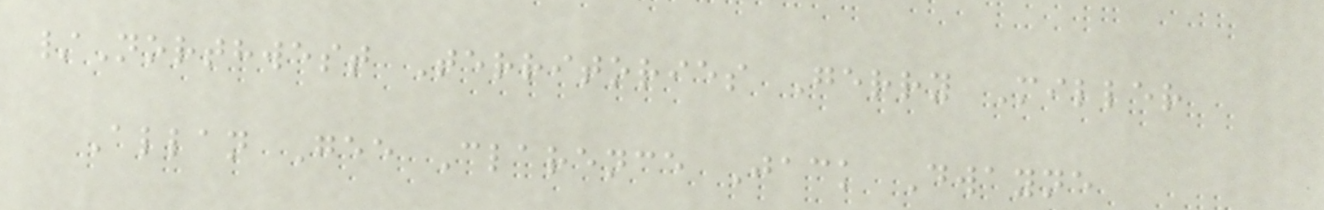/Northwest Territories Gerry Miller
Allan Gee Clarence Jack Dwayne
